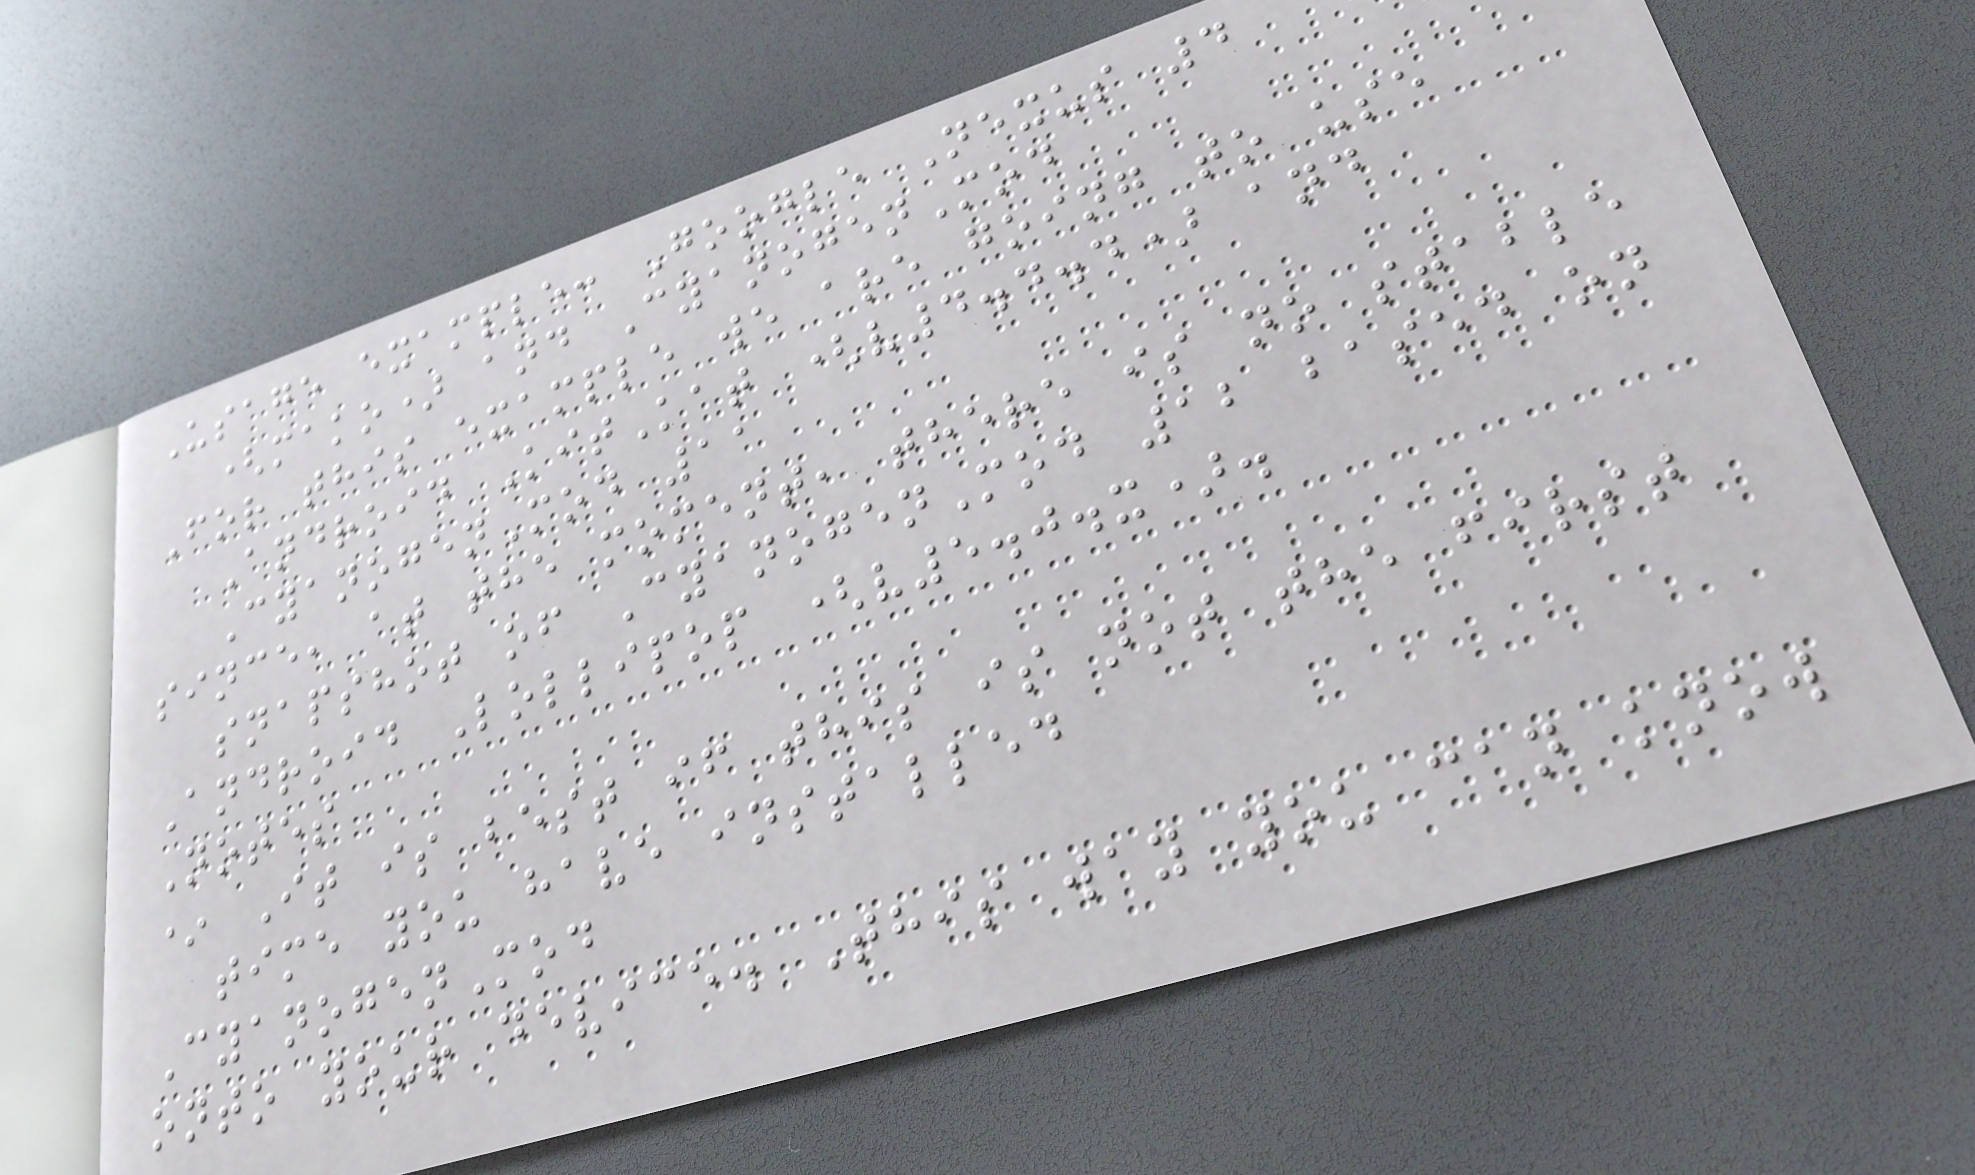Usage example: Google Nexus 4
(mako) and CyanogenMod
For this example we are going to use
Android KitKat (v4.4.4) and
CyanogenMod 11
since, at the moment, there is no stable
snapshot of CyanogenMod 12 based on
Android Lollipop (v5.0.x).
Notes
* It is best if this is not the first
time you have installed
CyanogenMod
onto your device. This way you can know
